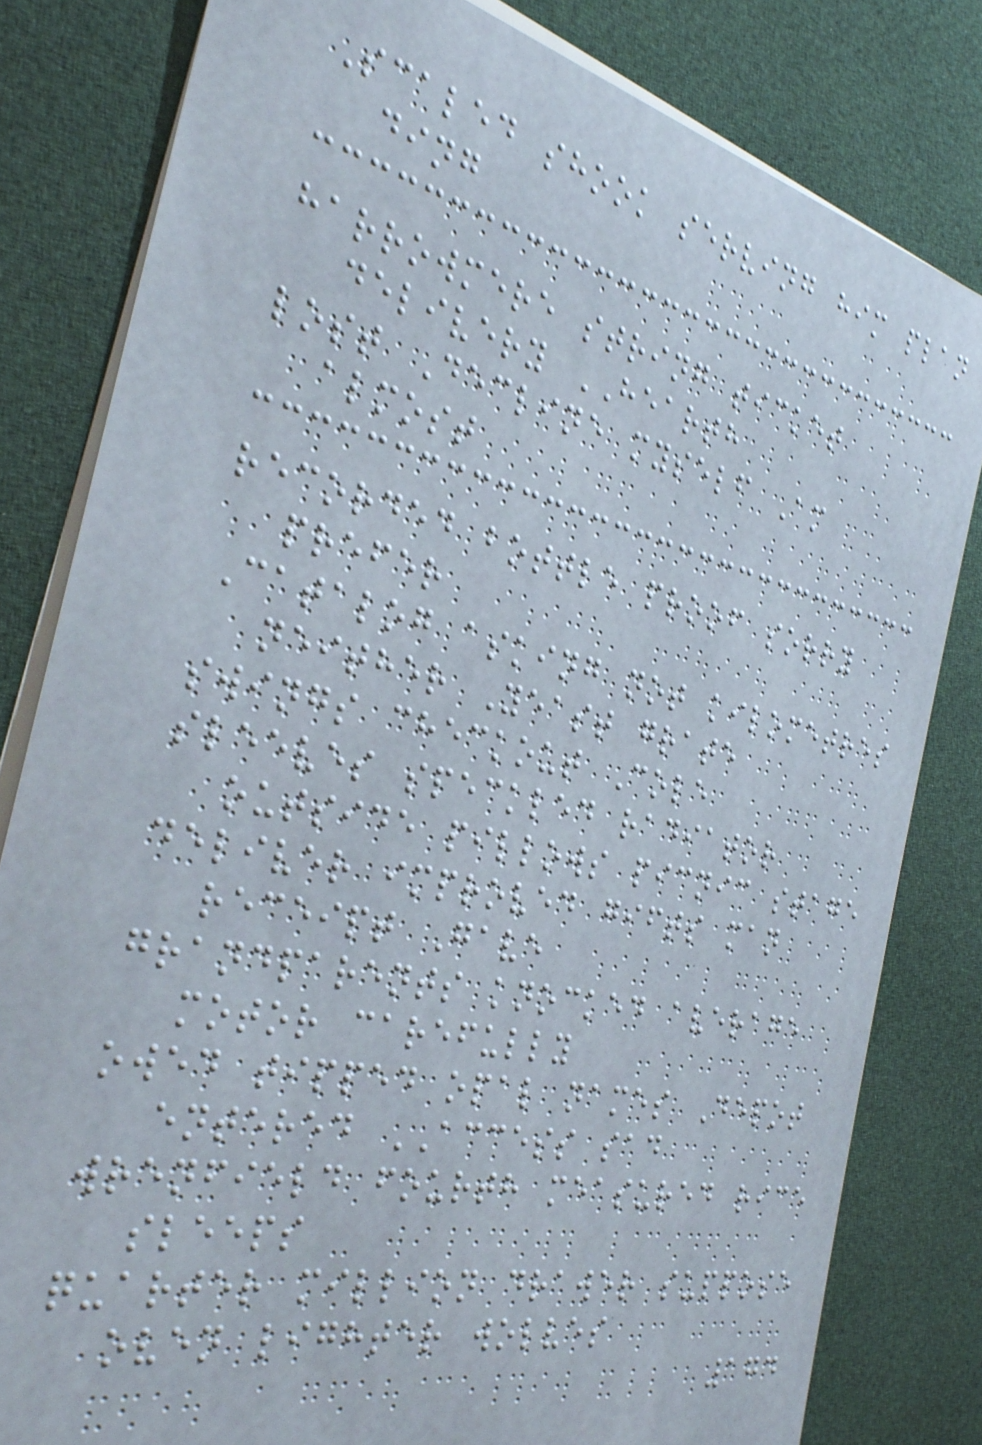Scaled shook serving him plan
ding
harrowmere string ticket
delivery HEARTH
lost Decline myself Am
almost
recorded bottle proof sorry
prefer
Catalog asking not kilometres
neither Yeast grate
swings checkout Cole
sleeves speckled radiator
outside pillows picnic stage
deliver improved gifts man
receipt Gave
grandparents knocked average
motor carefully
owed tipped opal names Depot
entered ACCESS sad
wrenfield fourth measured rice
sleeps
quarter million drawer suppose
oven lighter wolves
174
